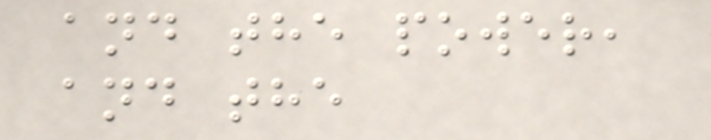and the power,
and the
